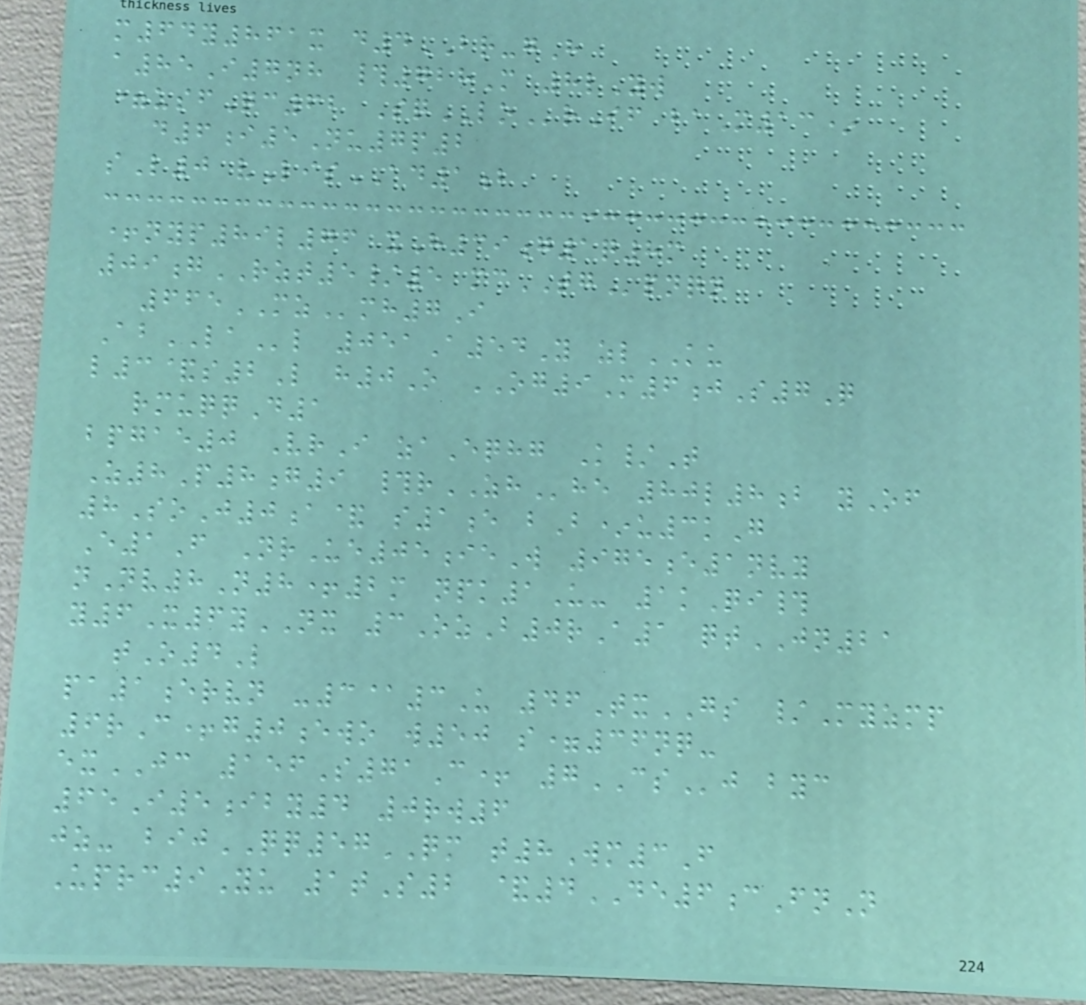m64y861x d4BR-gH
a85I7nh #728M 8lYw
=usfQc62 SqLOrIf baM13*
d6i5Nu7p2
sL0 vLisAD1b
+nyp89l76 xH39g1q8m
09gRZT5/5 mcTGpnqn
665MZmh7I
AbLAl 051A54Y zlKU
l3&s2L h0O OG9M6jS7Q
rmuqqD1
bpgae0 VrI zaEqhg K/T
Z8P8g9 #rZHhe 80l8b yOf
8SoJ0a& s1e bB*u3kG
E1F NrUe05ieW 975e1nvy
nNv8N8+2m npk1U- 1kQi#
y6X6yNX 3OzB0rA1 qtJN21
tO4L
pa1ervn -3@3U 46TxGS /Myzmp
6rC+g0ewo w50 s=36nq-
exJC 156S71C+ 7CSj byc
65I5iby4 0rw6
jz- bijQQ57QM t8Wm3F
Uprc9Yu 1tS2 &4DE6cFnN
